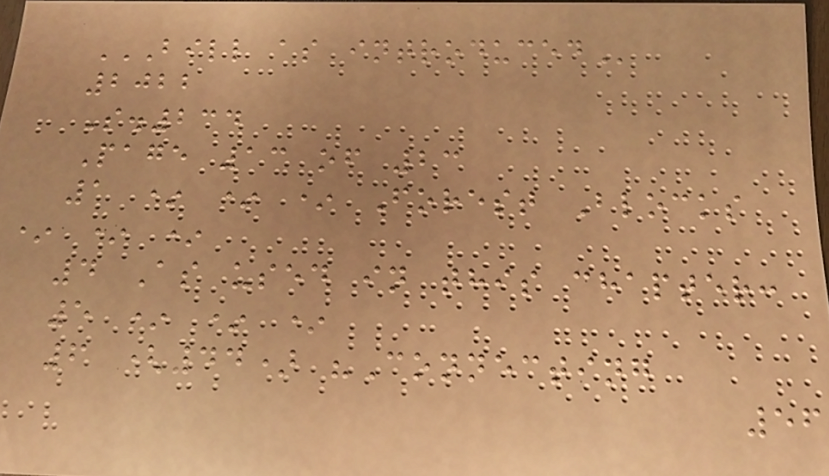BILL AS INTRODUCED
2022
S.234
Page 13 of 23
1 * * * Forest Blocks
* * *
4 As used in this chapter:
5 * * *
6 (44) "Connecting
56
